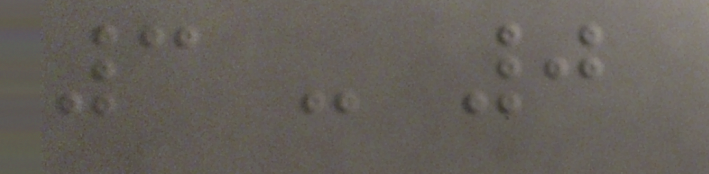3 - 0
